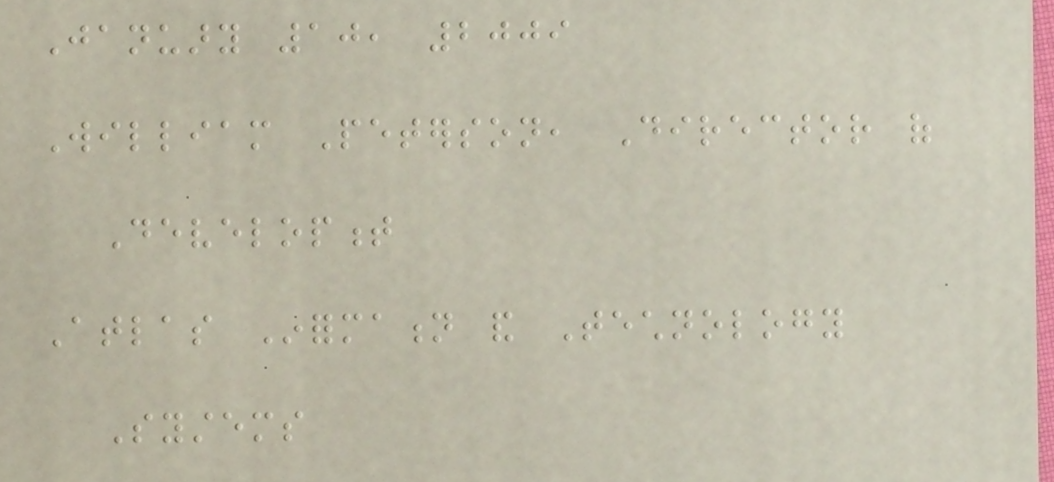January 10, 2009
William Peterson, Director of
Development
Atlas Information and Technology
Systems
